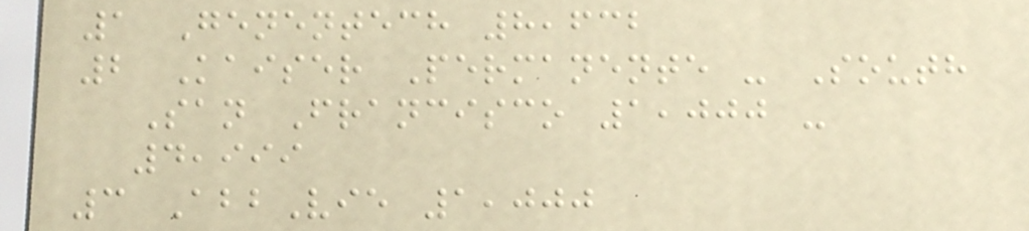1 Genentech 8,632
2 Kaiser Permanente - South
San Francisco 1,000 -
4,999
3 AbbVie 1,000
